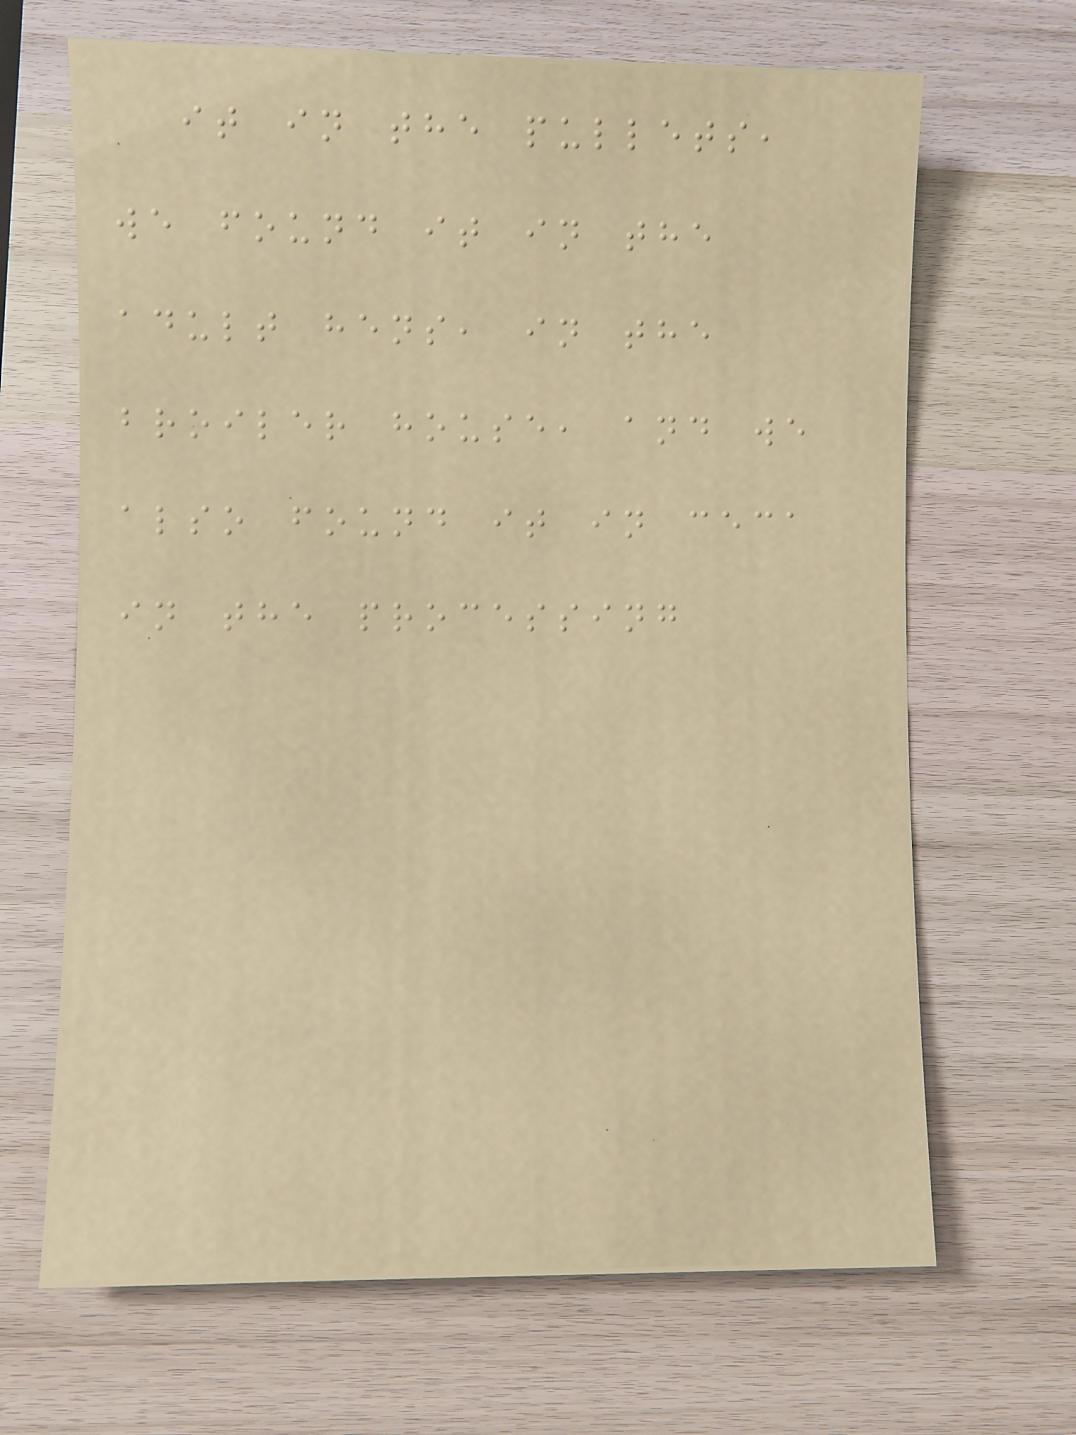it in the pullets,
we found it in the
adult hens, in the
broiler house, and we
also found it in ceca
in the processing
